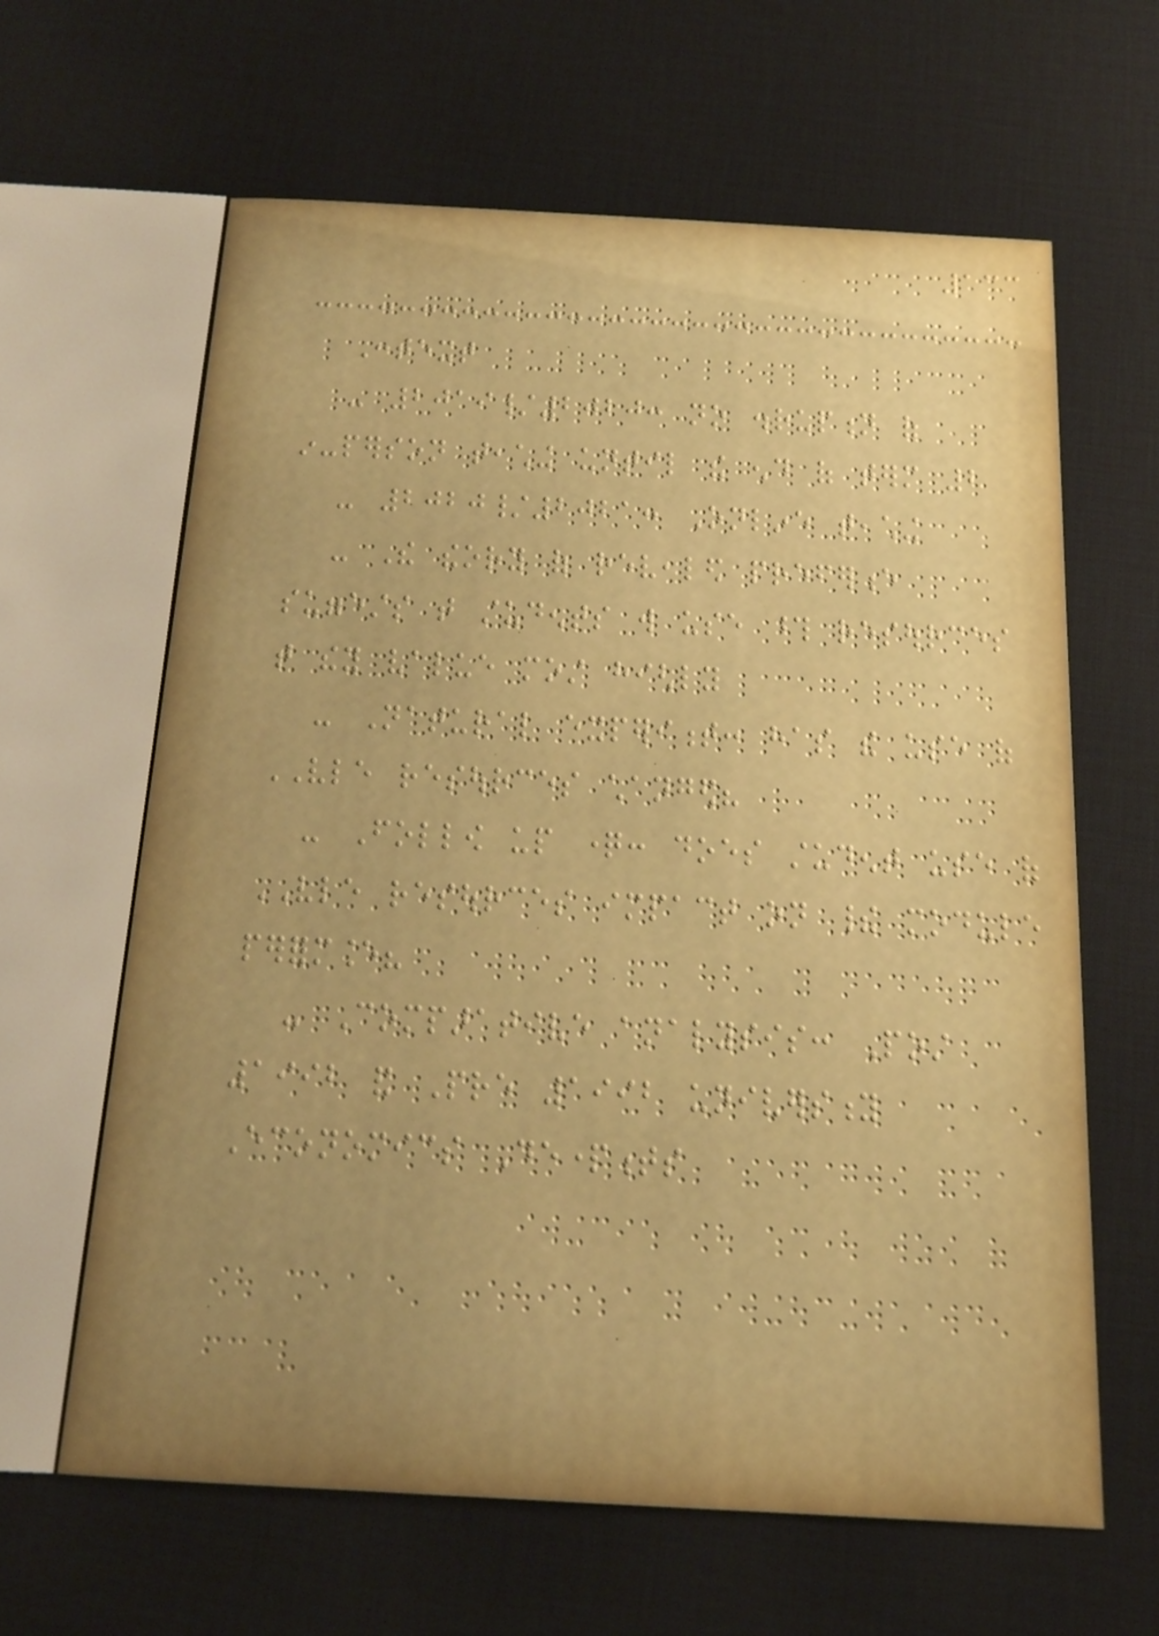133
Context
- 2019/2020: no disruption of
in-person teaching until the end of term 2
- 2020/2021: Online teaching
- The theory of revealed preference
suggests that students will use those resources
that they value most highly
- Natural experiment: has the use of
VLE resources changed?
- Follow up question: does student use of
VLE resources impact on their module
performance?
- Comparative analysis: Post
1992 and Pre 1992 university
Economics Departments
